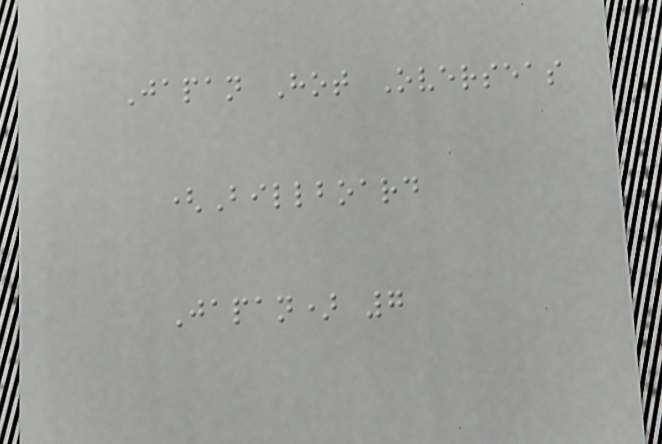Japan Hot Overseas
(Billboard
Japan) 7
